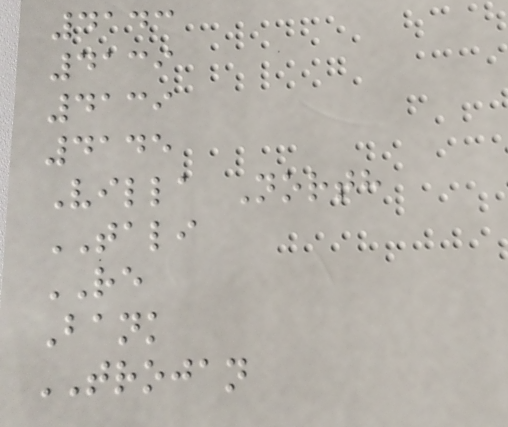4143
4139
4139
4145
Villa North
TALI
RE
Bank
TROJAN
